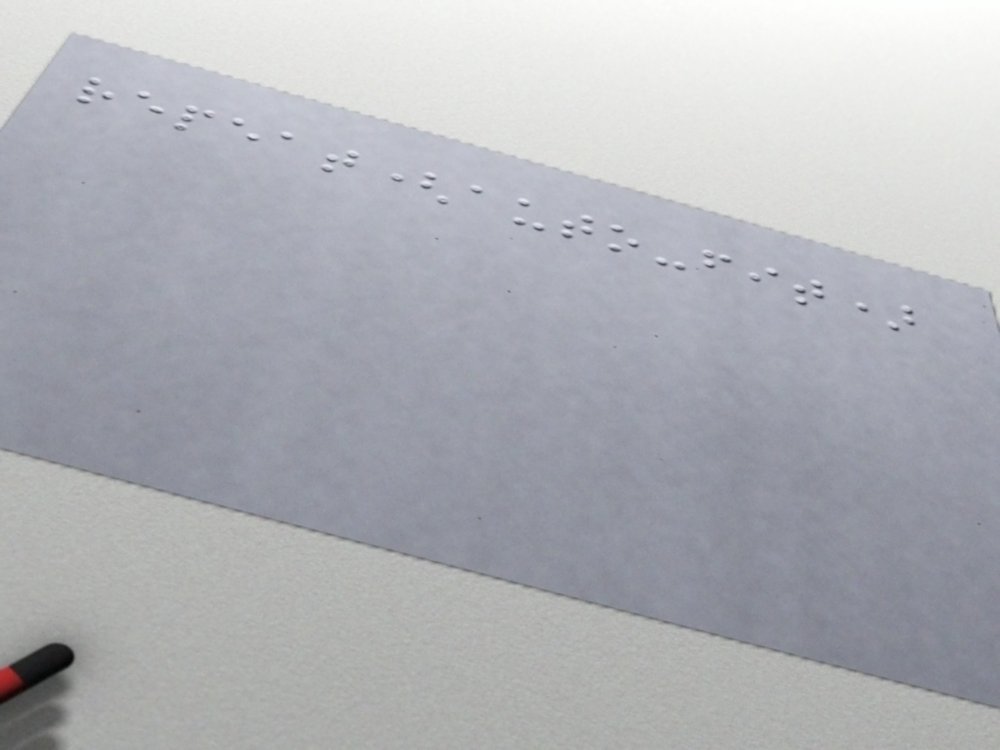repeat(auto-fit)
